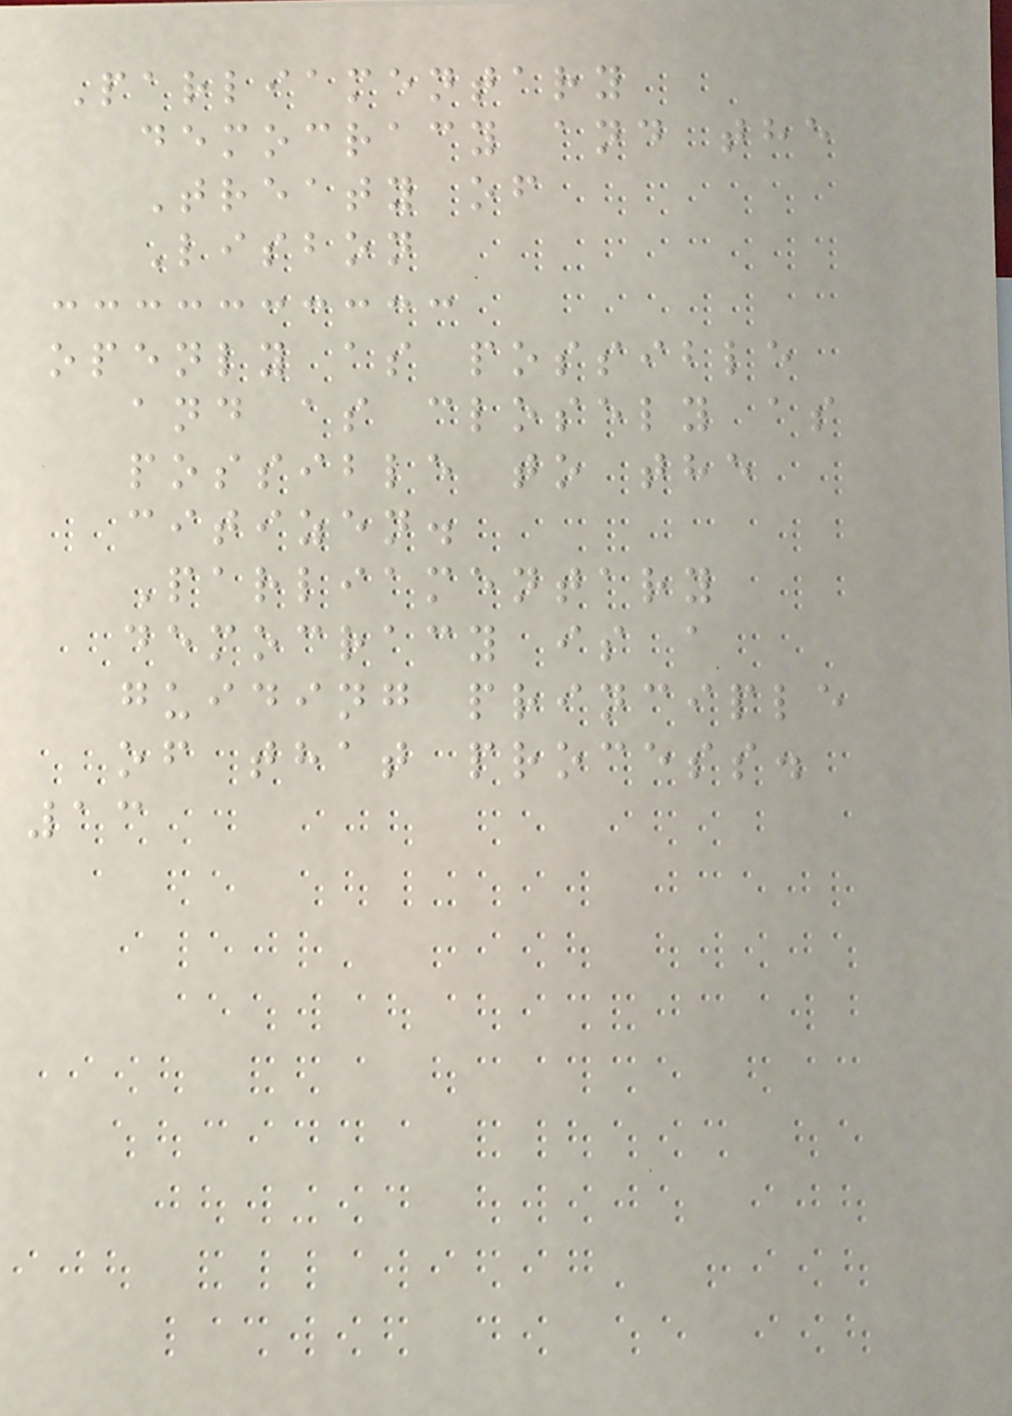Parliamentary
democracy and the
Treaty of
Lisbon
openly as possible
and as closely as
possible to the
citizen.
Parliamentary
democracy is a
guiding principle
of that process.
13
